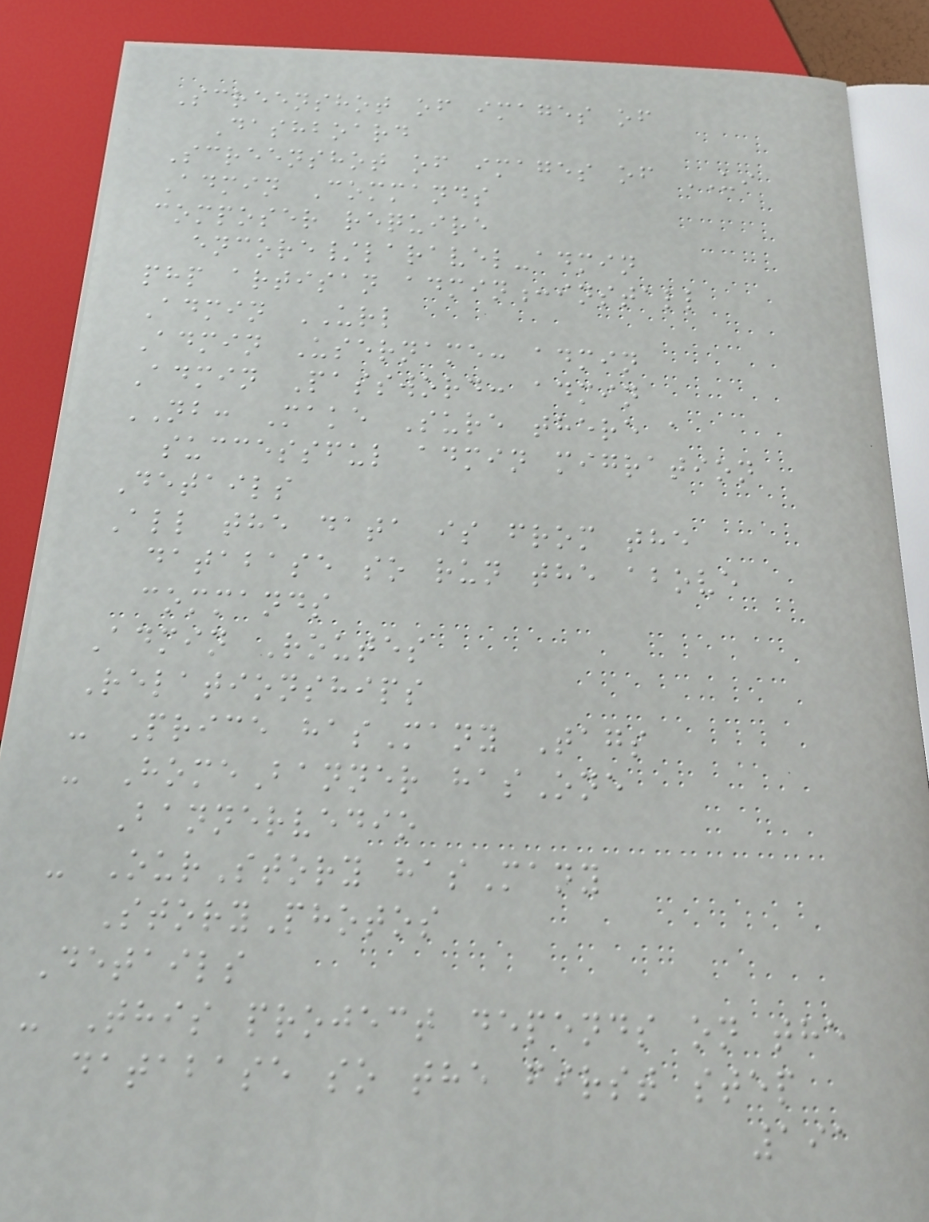Screenshot of images of
Dashboard
Screenshot of images of UI
Admin Commands
composer require
encore/laravel-admin
php artisan admin:install
Admin URL
Admin Username: admin
Admin Password: admin
NB: Make Sure there a
successful admin migration
Details
All the data is from the
database so run the above
commands
Admin Routes
Relationships
- Price hasMany Tags
- HomeBanner hasOne
Bannervedio
- OurStory hasMany
StoryPhotos
Details
- This project depends on the
database so the first step
191
